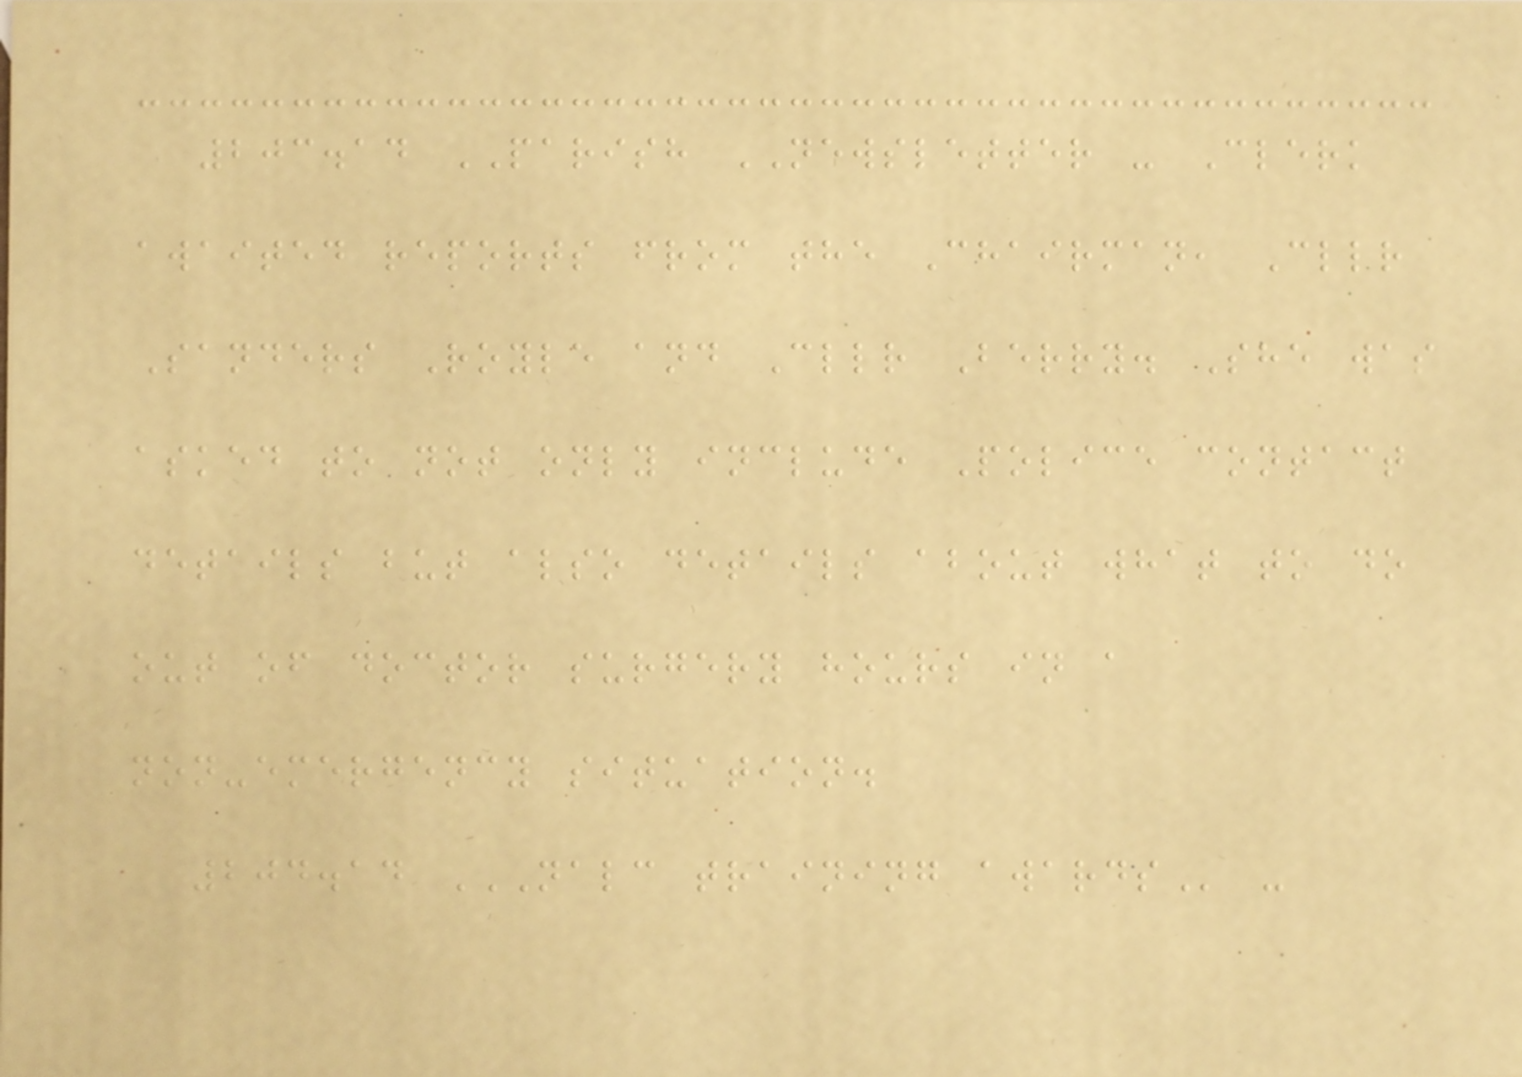203.14 PARISH NEWSLETTER - Clerk
awaited reports from the Chairman, Cllr
Sanders Royle and Cllr Berry. She was
asked to not only include Police contact
details but also details about what to do
out of doctor surgery hours in a
non-emergency situation.
204.14 NALC TRAINING AWARDS -
